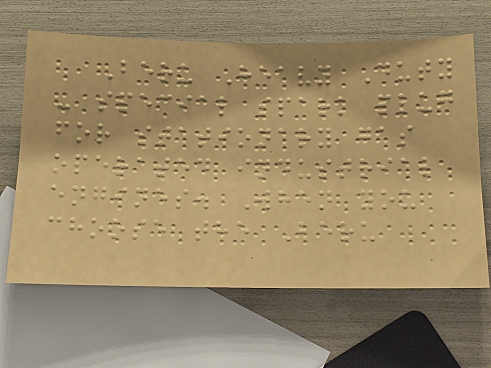Beru Heavy Duty
- special spark plug
for stationary gas
operated industrial
engines. When you
choose the Beru
